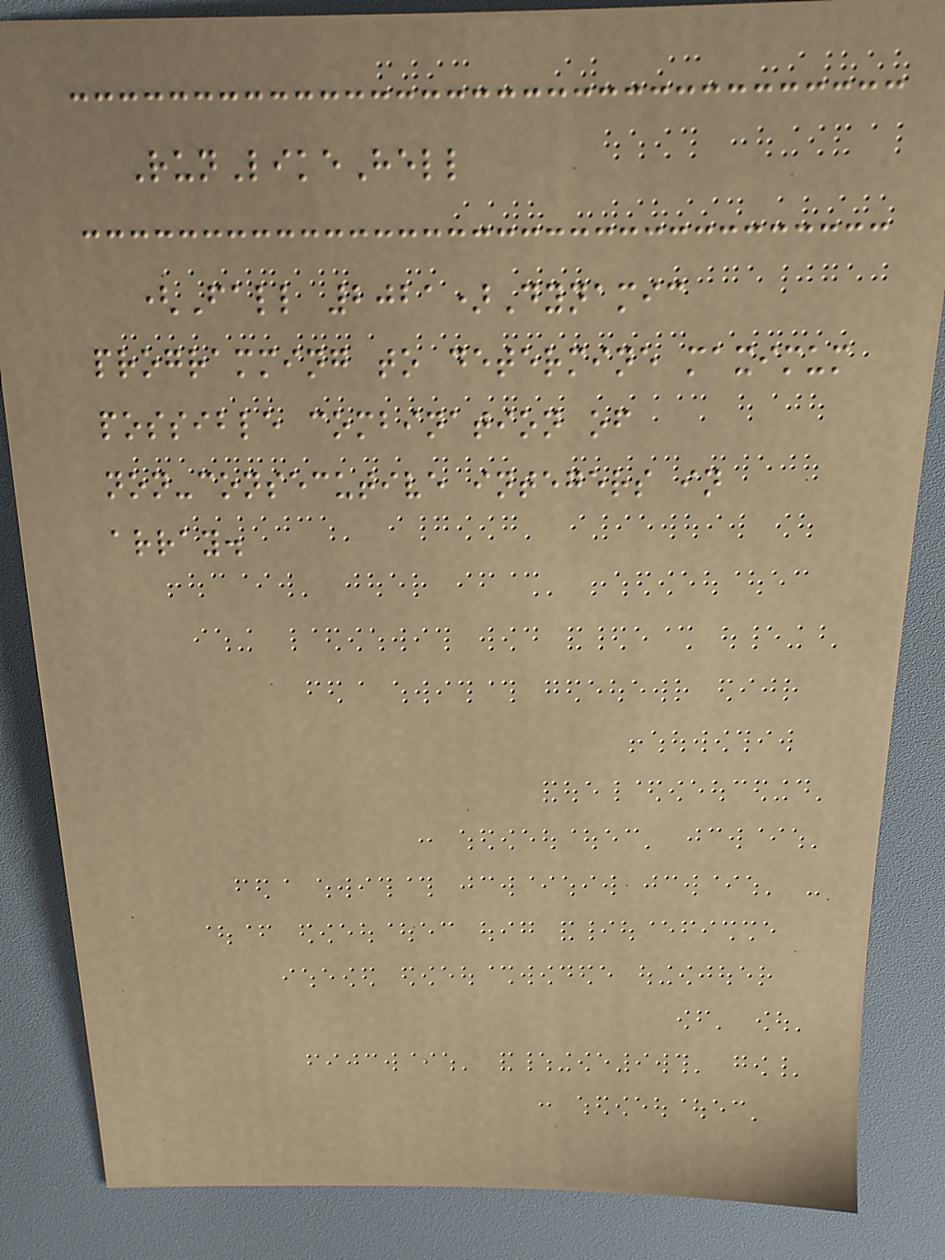RunLikeHell
(Fall 2021)Dynamic
programming to determine maximum
possible combination of
non-consecutive integers in
array.
